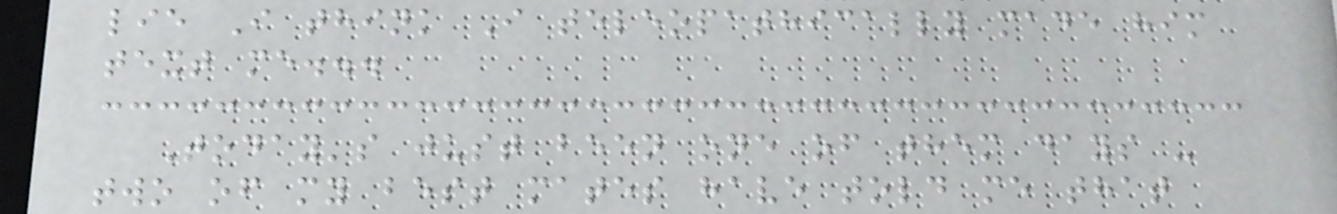lie I think I teleopathically made him
text me...
Today's just been one of them days -
two of my best mates have told me that
